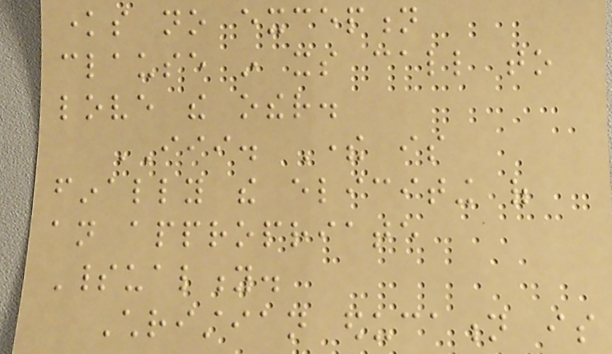knows no exception
clause in its call to
love the other.
III. There is
finally the eliciting of
an appropriate
Spirituality.
Christian education is
